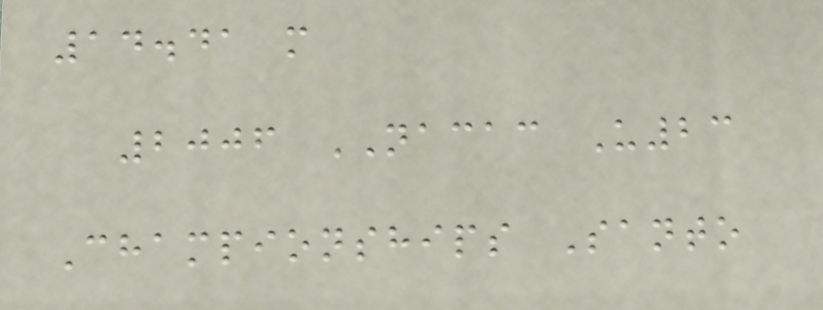14.41 m
2006 NACAC U23
Championships Santo
